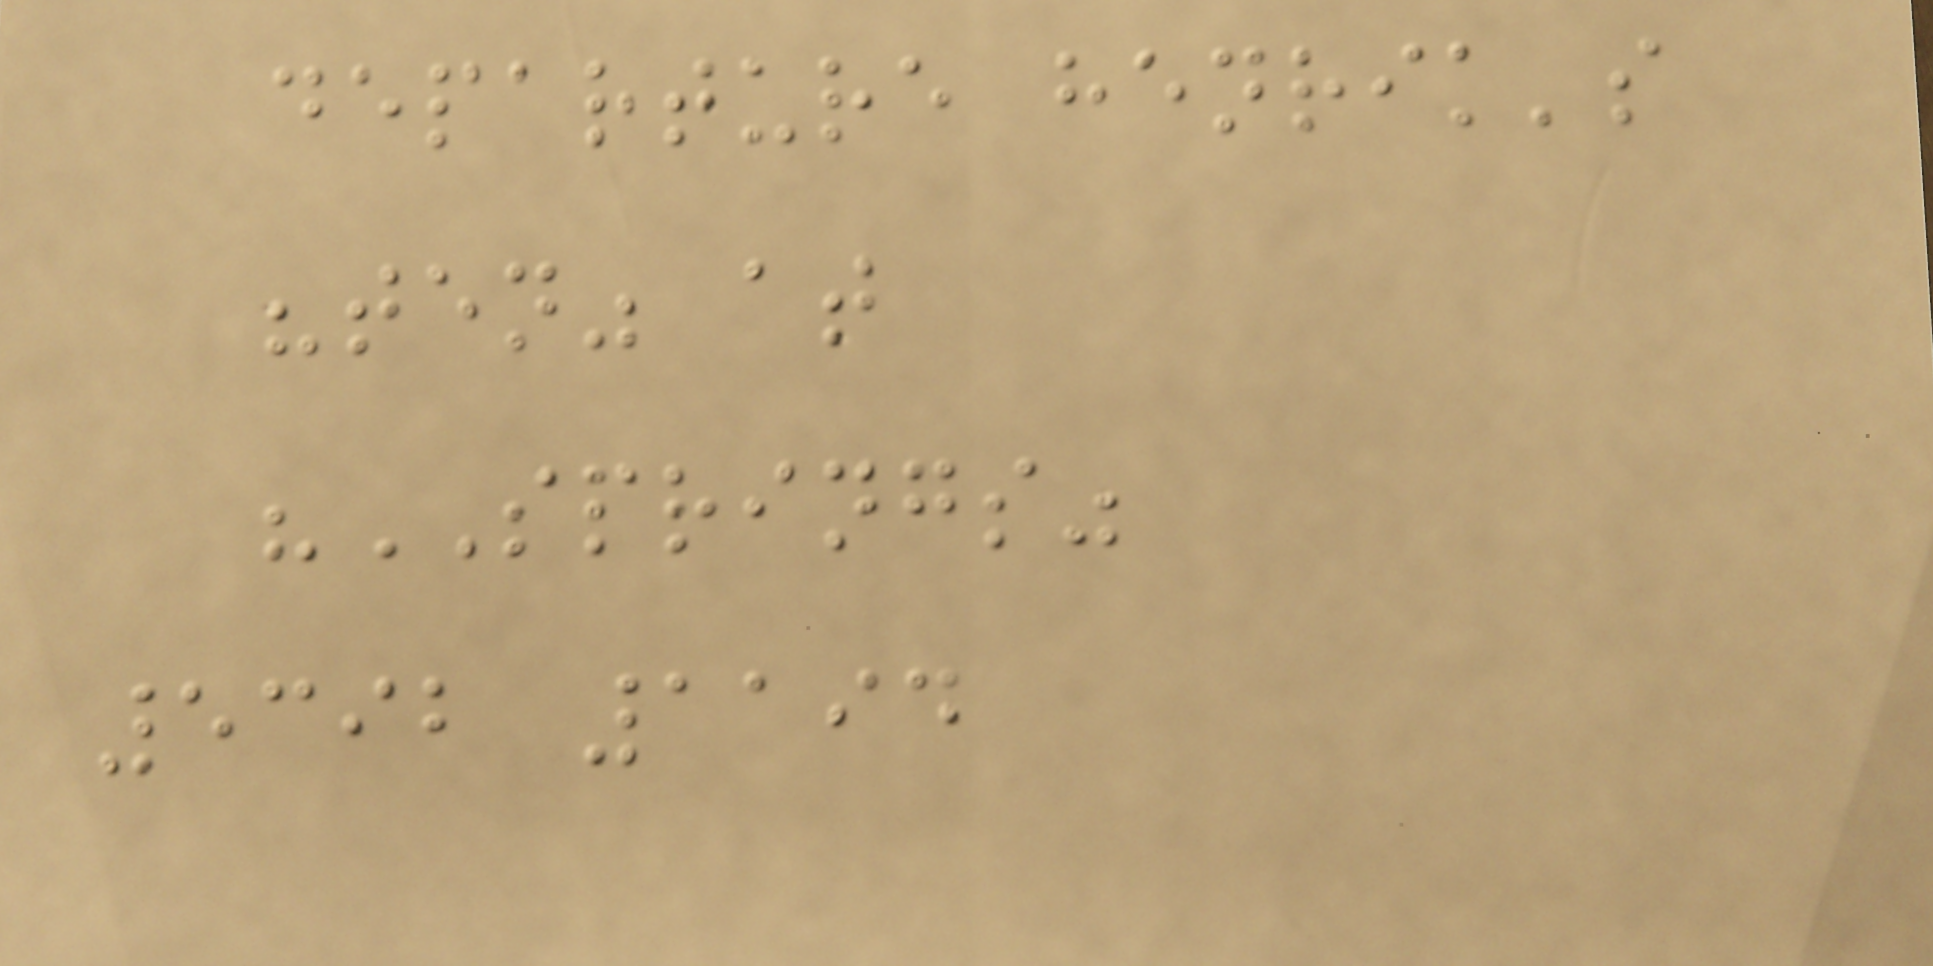departure henrik's
"ten" at
"SPRINGS"
5392 1194
